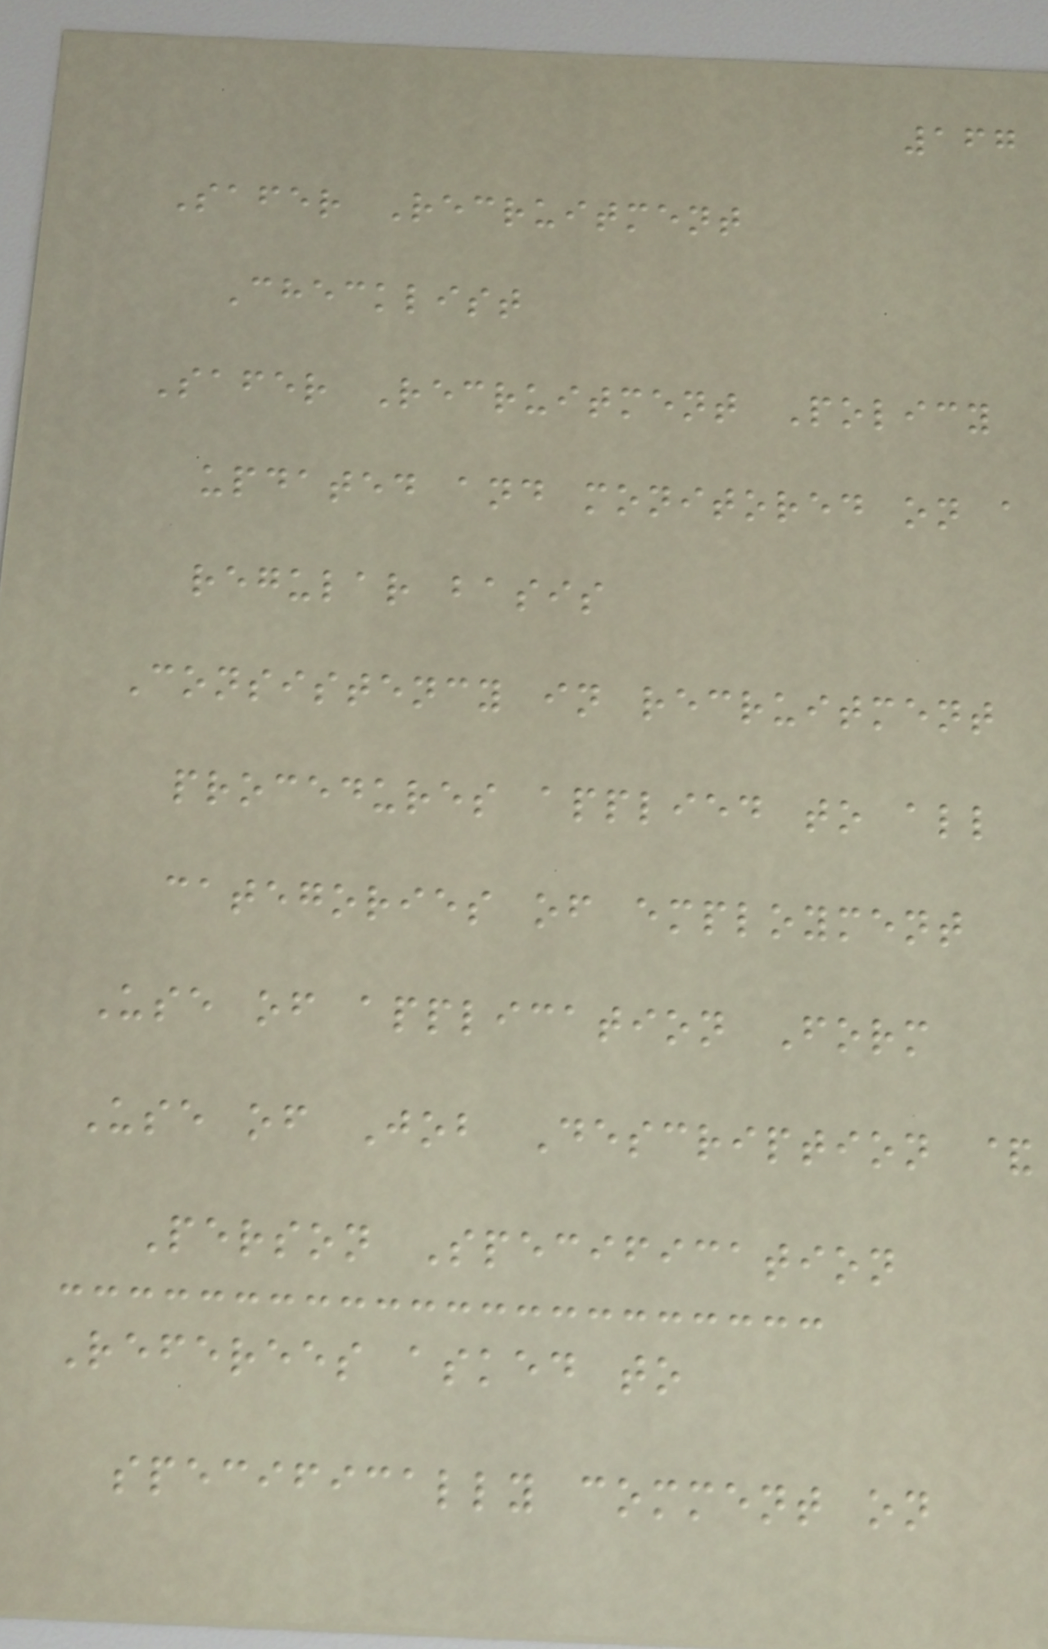167
Safer Recruitment
Checklist
Safer Recruitment Policy
updated and monitored on a
regular basis
Consistency in recruitment
procedures applied to all
categories of employment
Use of application Form
Use of Job Description &
Person Specification
Referees asked to
specifically comment on
